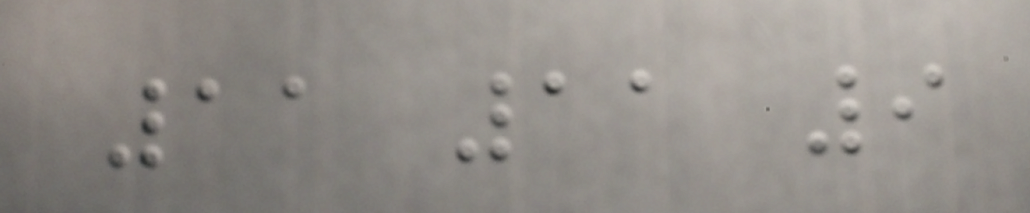11 11 9
